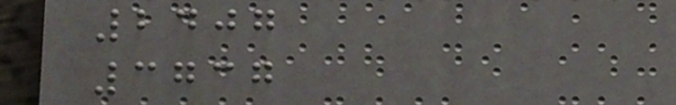2407
3737
